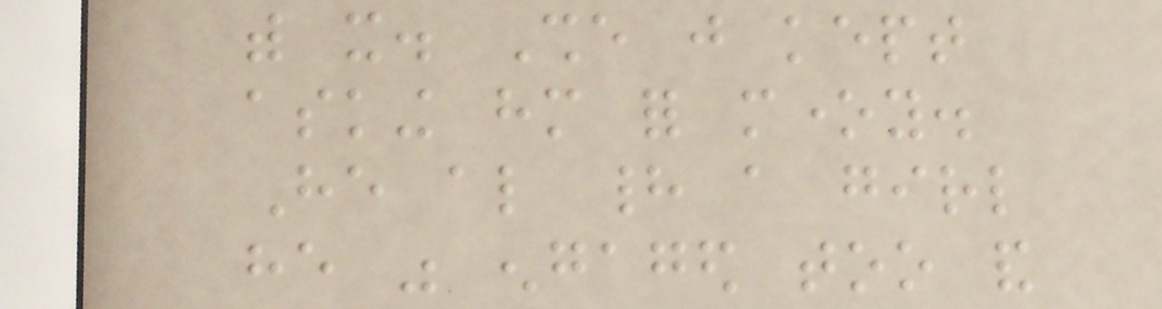with it. She just kept
asking him for money.
He also had a girl
he was engaged too and
